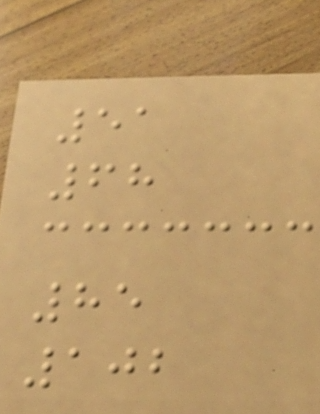51
68
85
102
